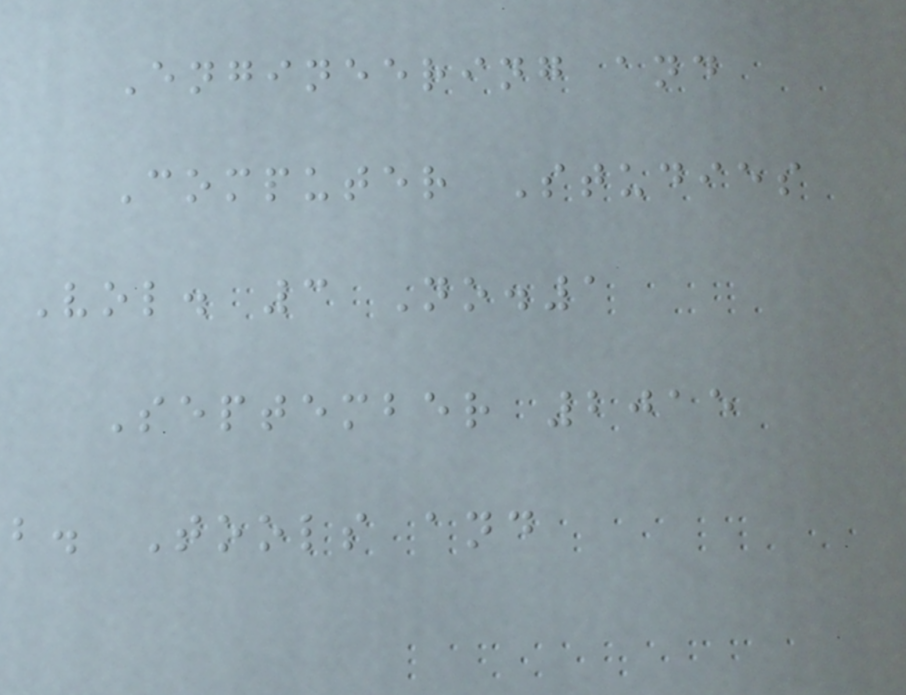Engineering and
Computer Studies
Vol. 3 No.1
September 2015
b. Tools and
